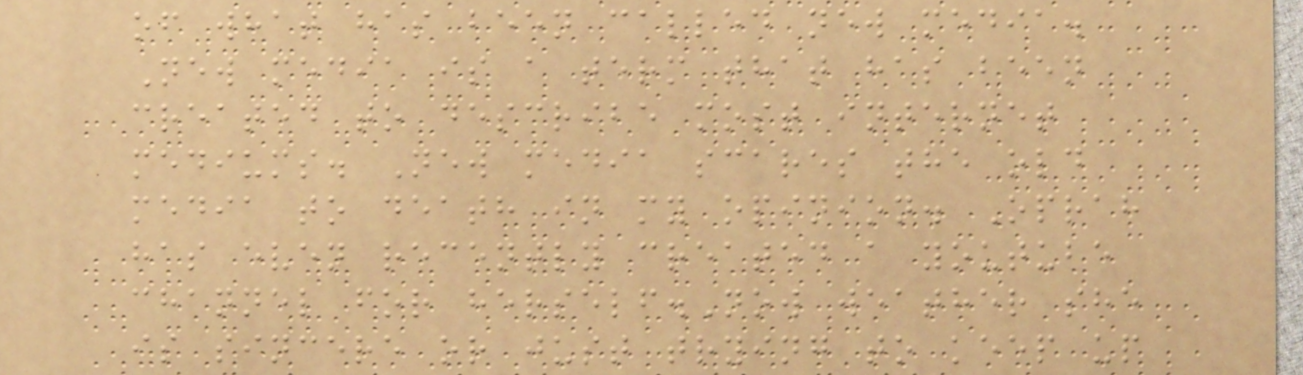of what has been called new media.
New media is a term that has been
created to describe most internet
mediums. New media scares the old
media to death in my opinion. Oprah
has even recently created a youtube
channel for herself.Now weather she
is sincere or just trying to keep up
